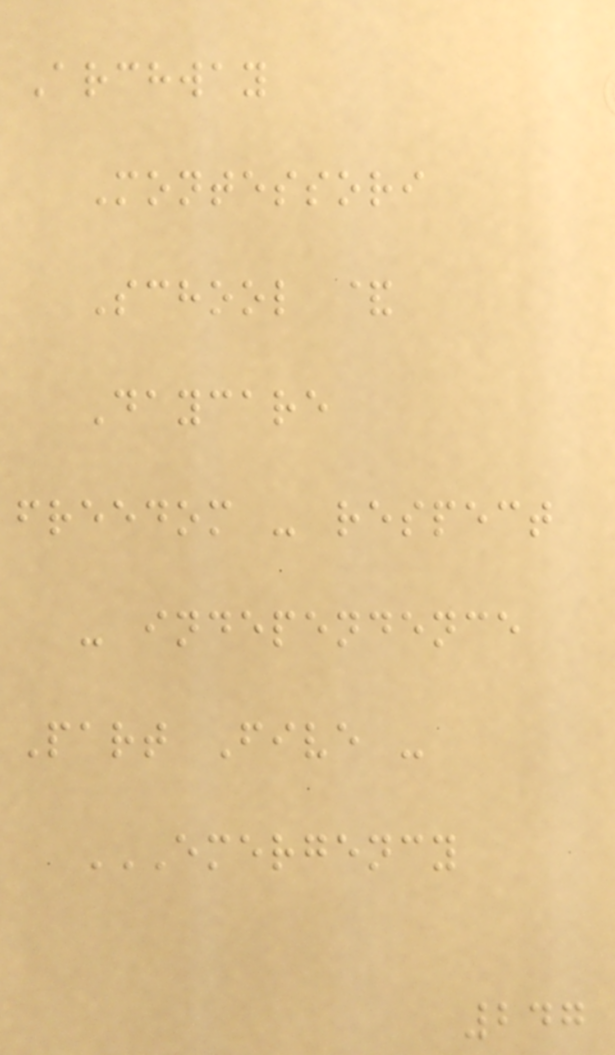Archway
Montessori
School &
Daycare
freedom - respect
- independence
Part Five -
EMERGENCY
247
